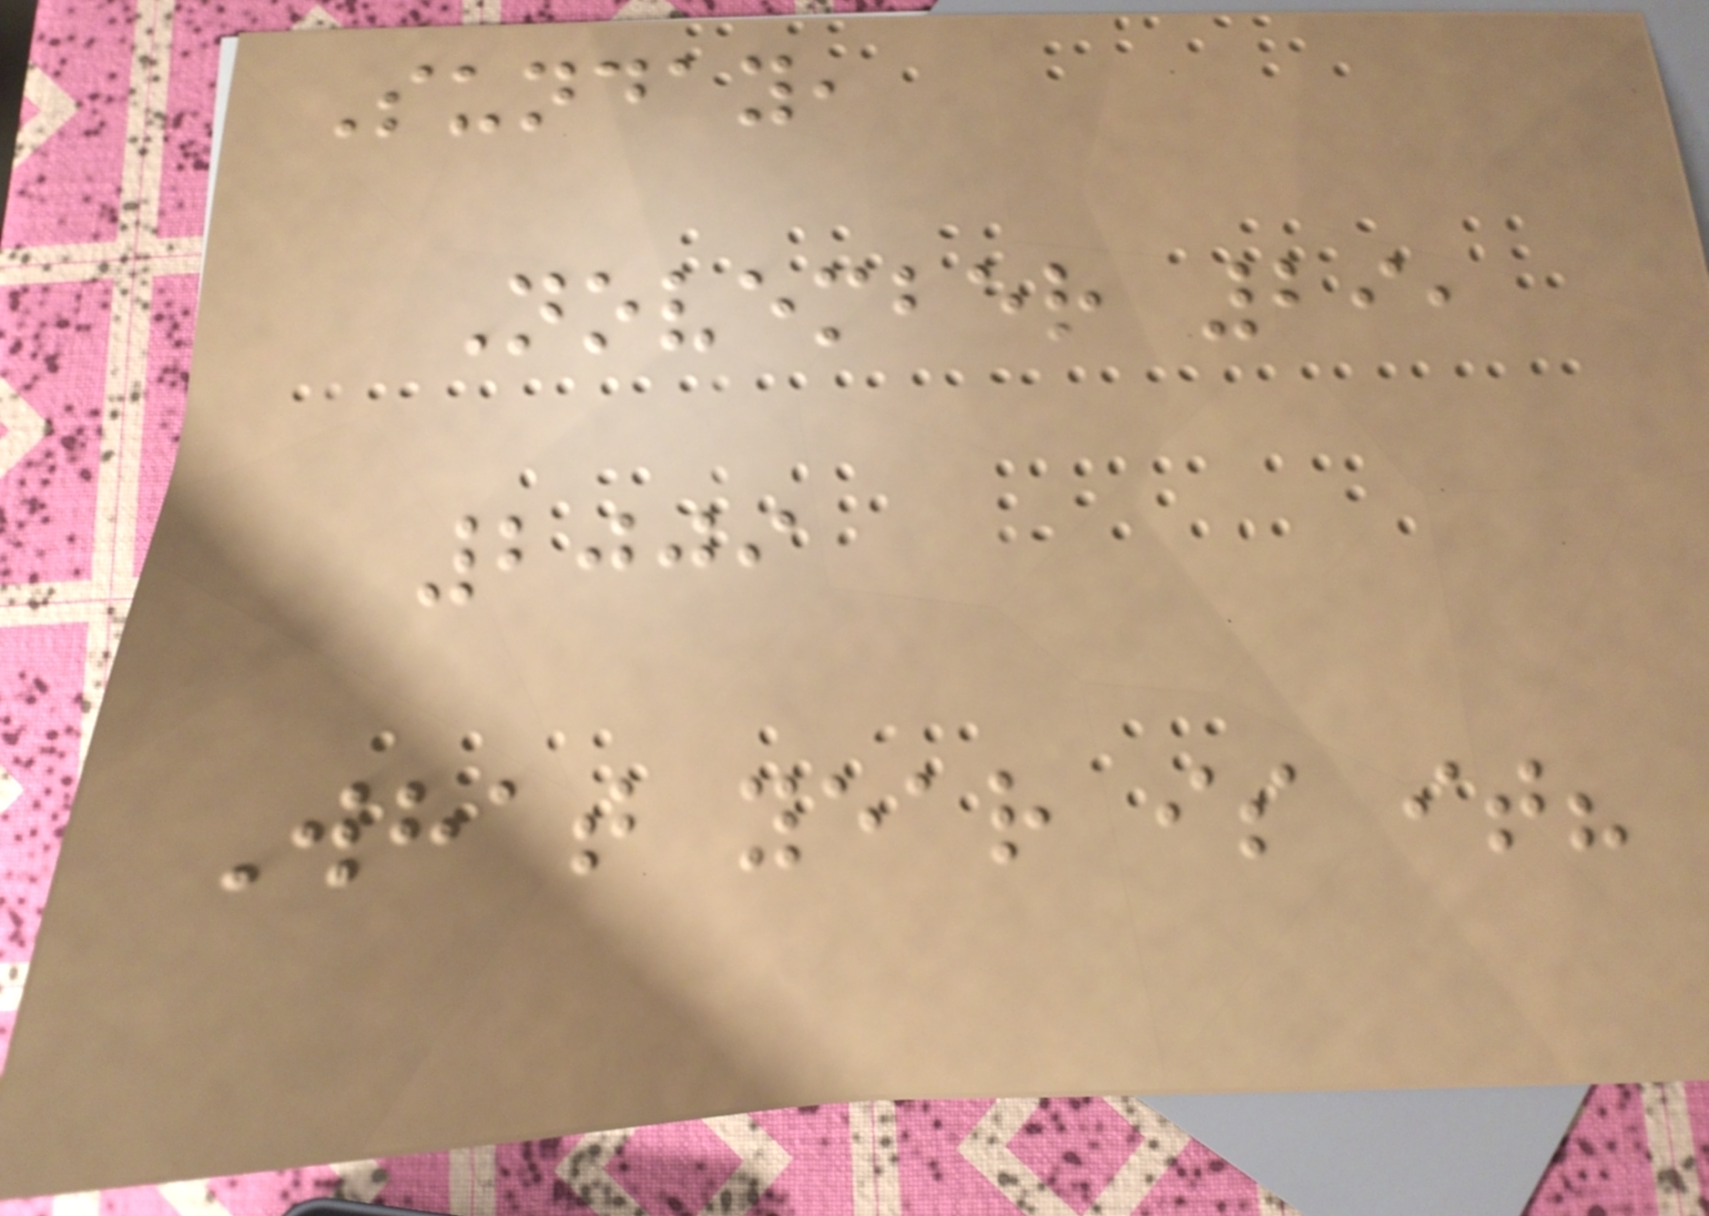Sunday,
November 29,
2009
What year is it?
